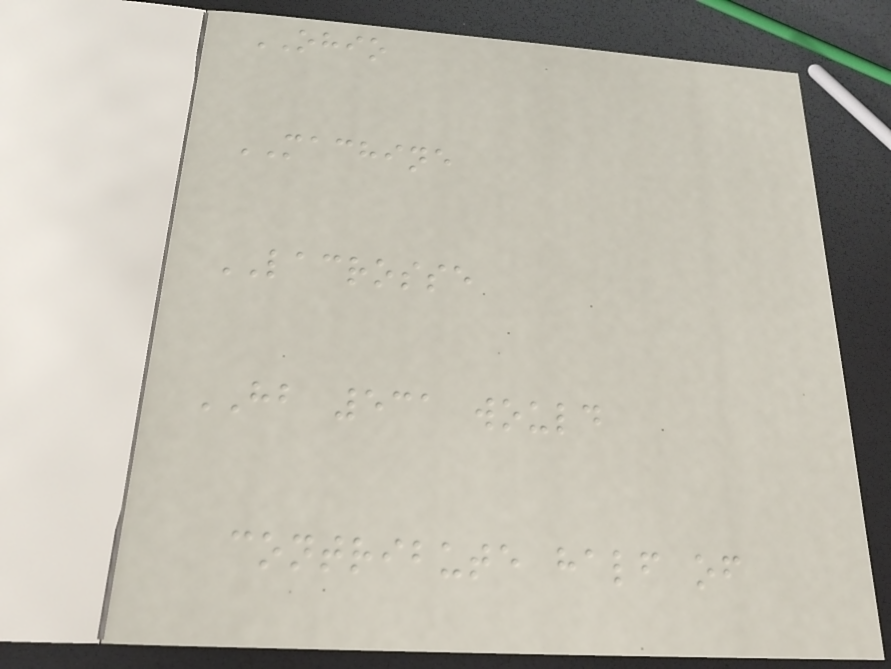OHIO
MACHINE
LACROSSE
HB 531 would
contribute half of
